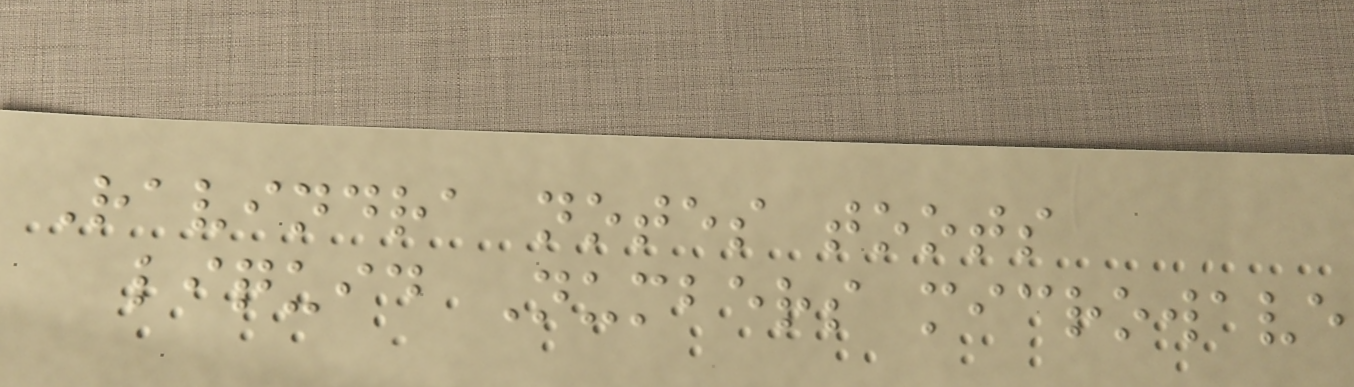Ravindra notes toots
liquid Numbers microwave
